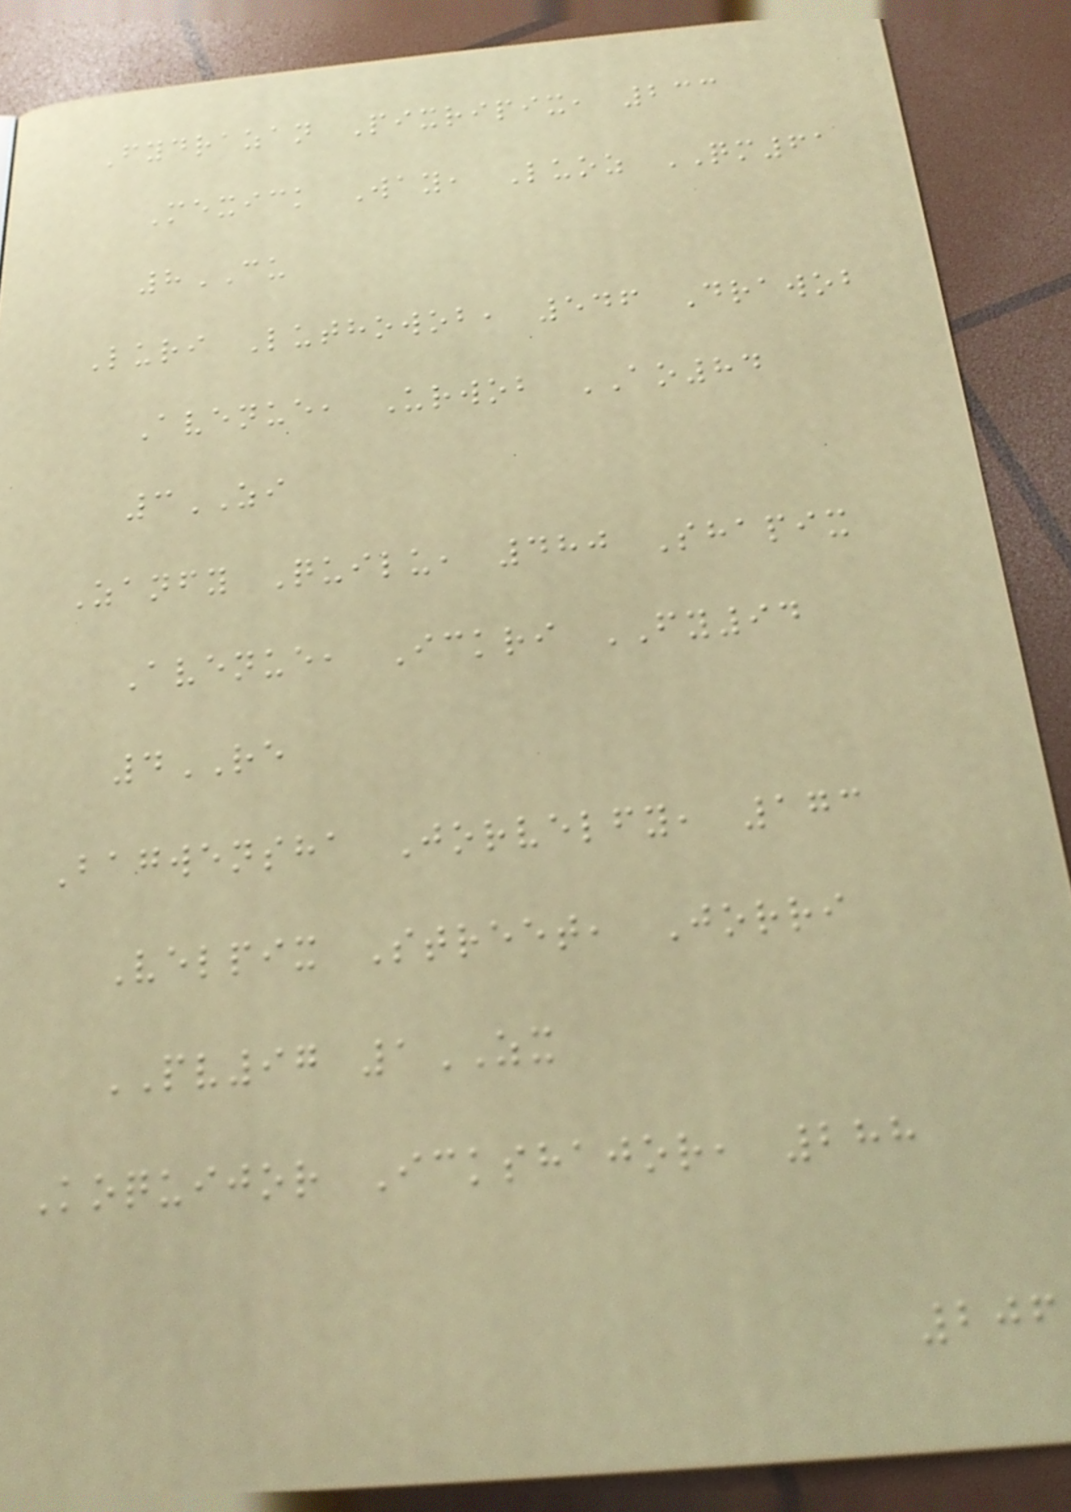Fydrazan Pixripix, 233
Mexick Way, Luoz QM61
8CU
Luri Luthowob, 546 Drawob
Avenue, Urwob AO84
3ZI
Zanfy Quilu, 480 Shapix
Avenue, Ickri FY94
4RE
Bagwensha Jorvelfy, 173
Velpix Street, Jorri
PV97 1ZX
Koquijor Ickshajor, 288
206
